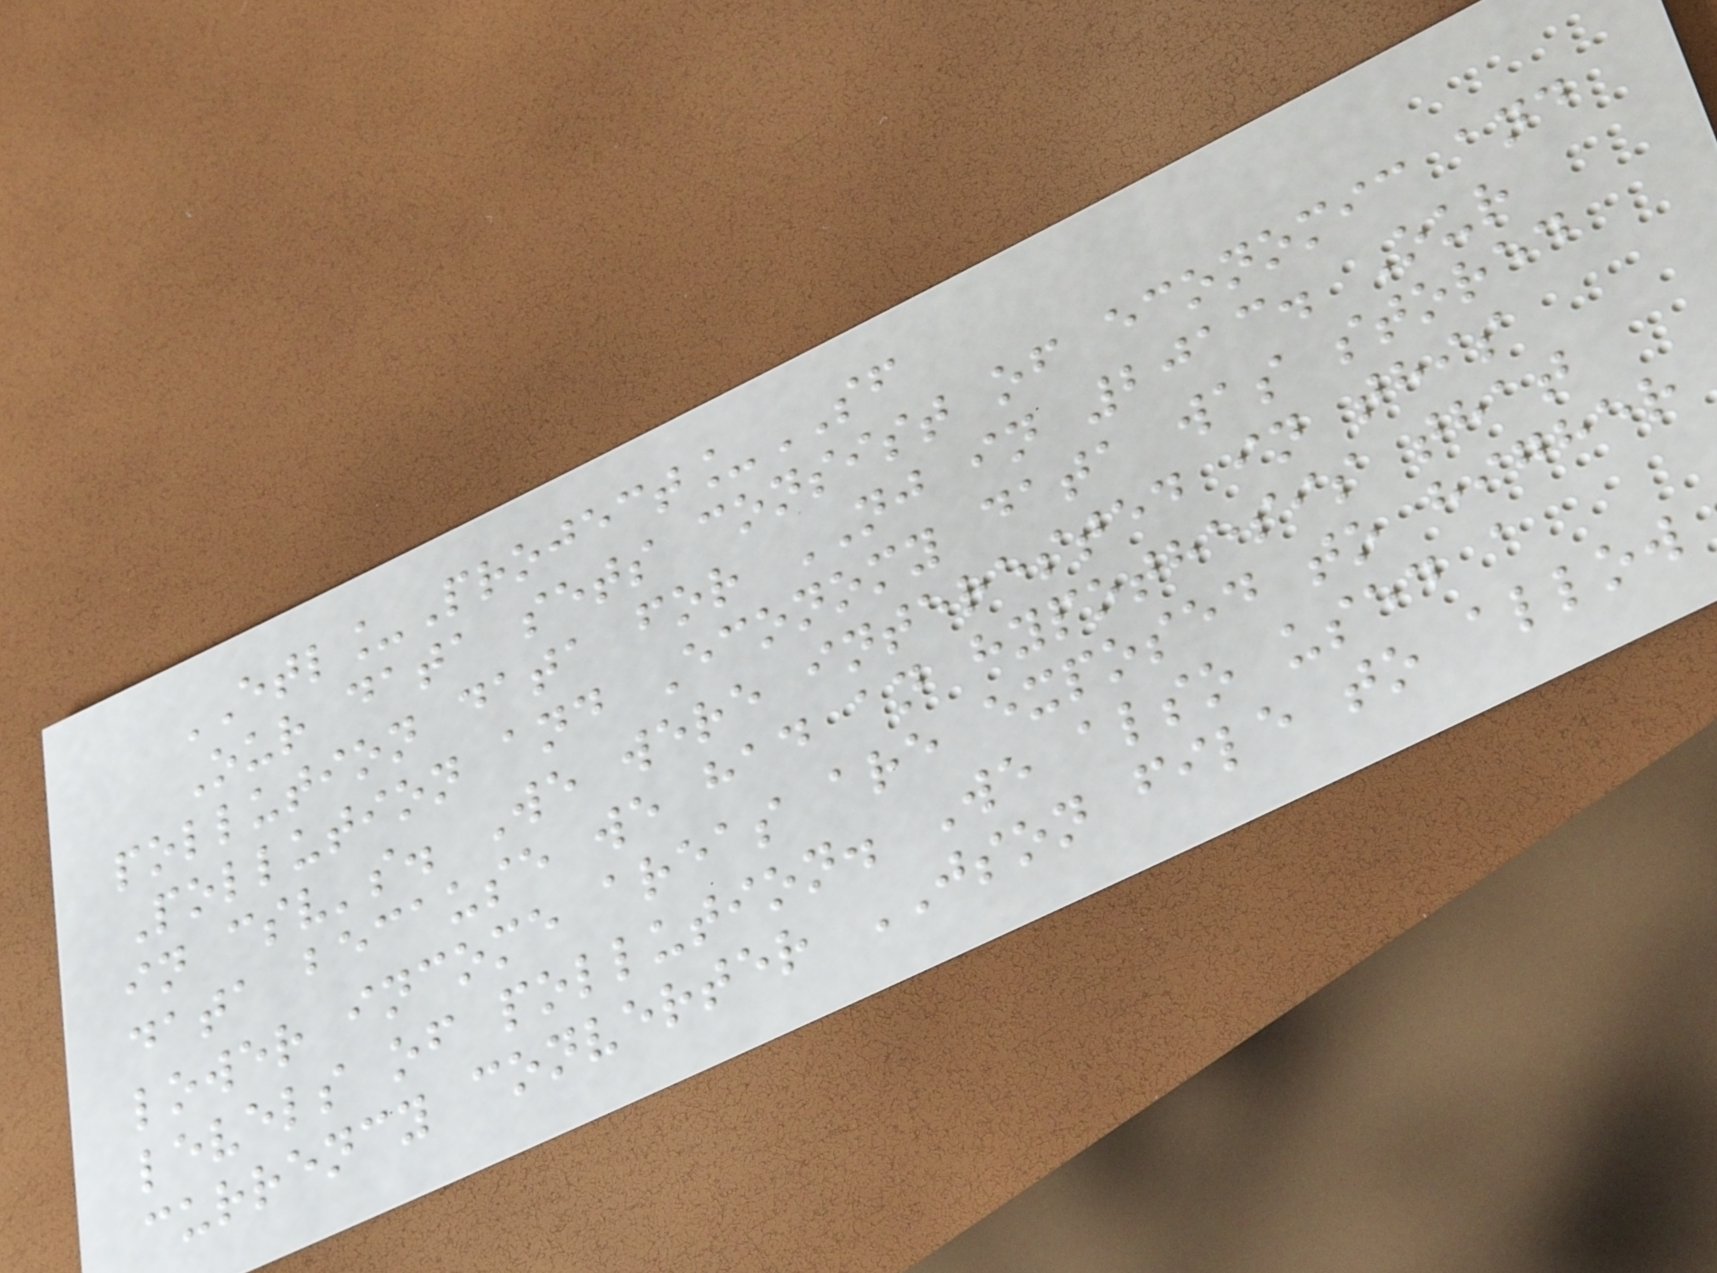ETL_Project_SF
Our data sets consist of economic and
pollution data for NJ in 2013. Our
Pollution and Economy data was stored
in csv's. We were interested in this
data because we had an hypothesis that
lower income areas are exposed to higher
levels of pollution. We also used a
currency converter JSON file to allow
